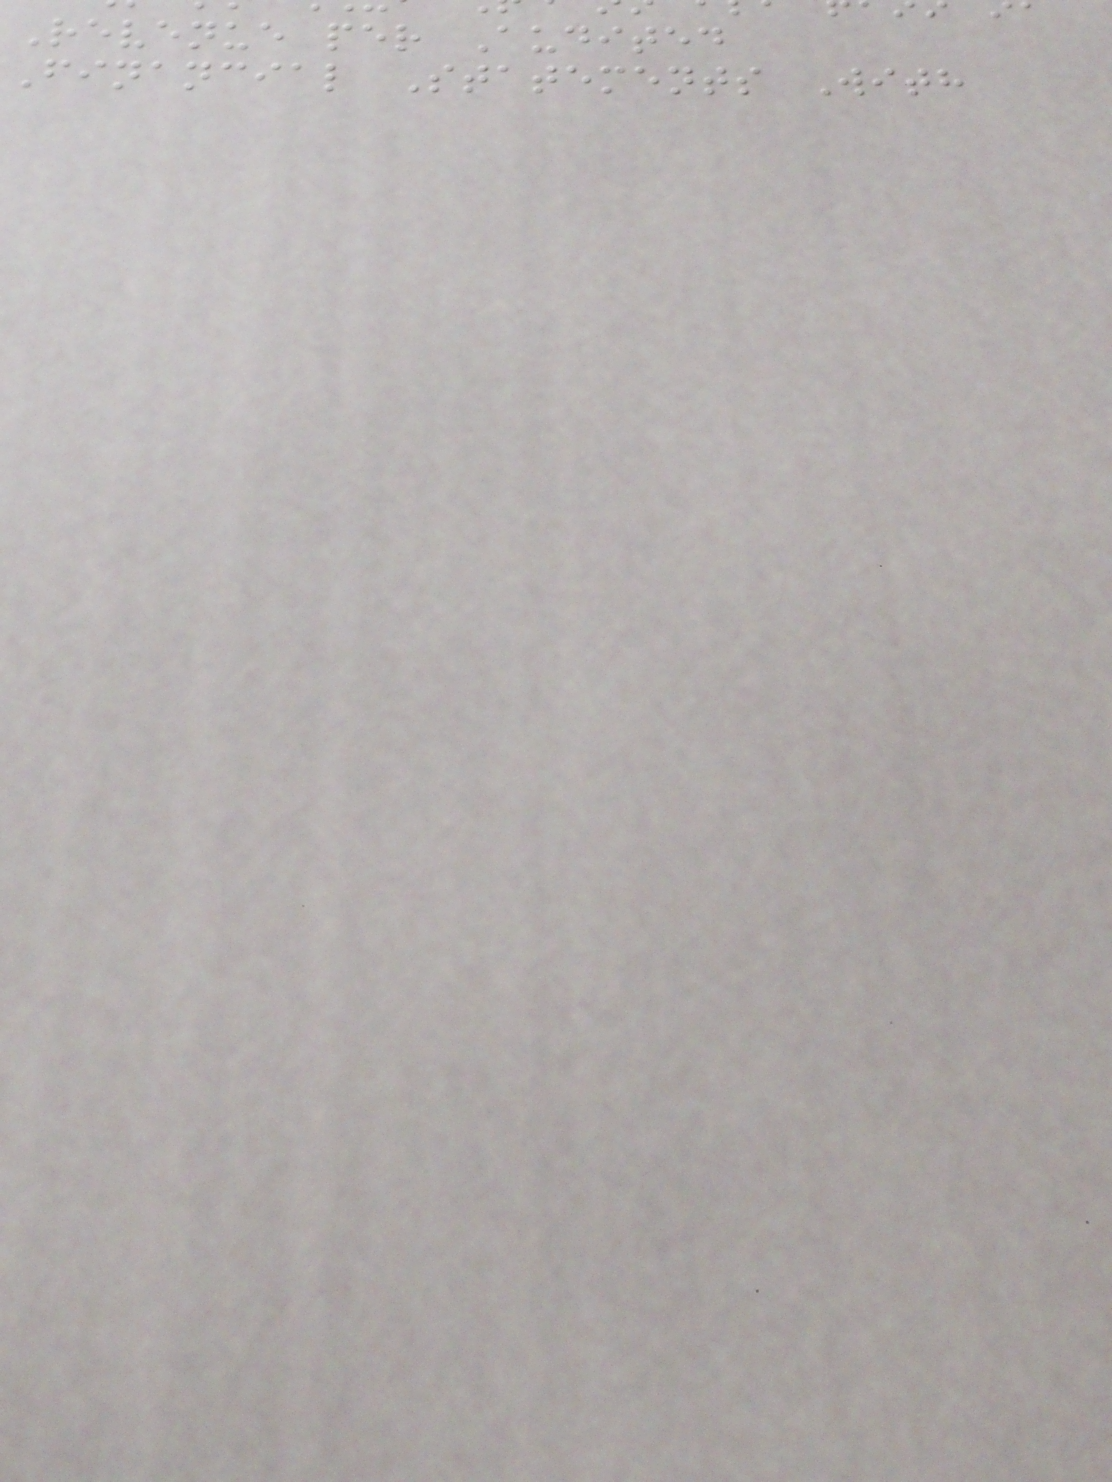Revenue per Audited
Financial Statements With
